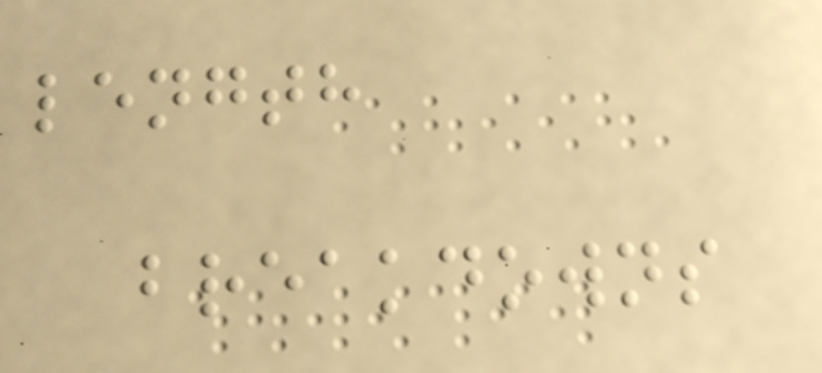length
breakdowns
